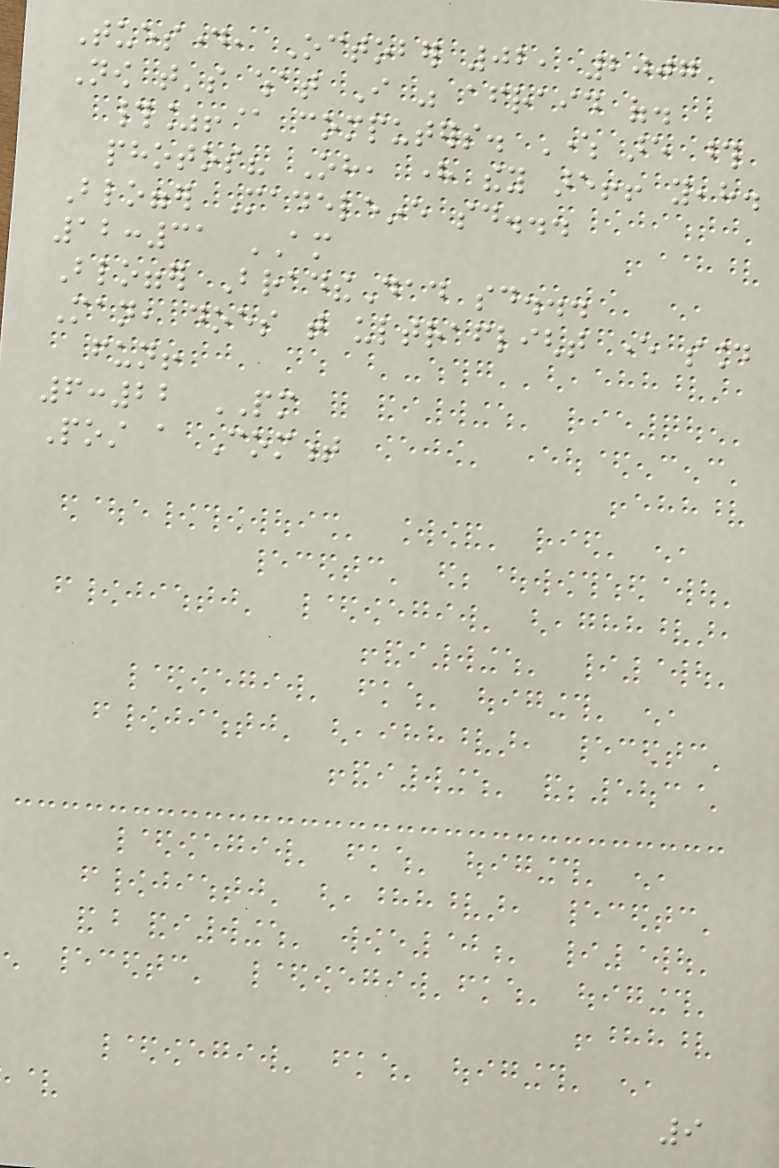Tuesday, October 02, 2007
Now that's what I was afraid of.
#%!@ computers. Where are those
photos? Oh, here they are!! yeah.
Blogger Madeleine said...
12:31 AM
Blogger BradtheDad said...
Man, does that ultraflight ever sound
fun!
6:22 PM
Post a Comment
9
